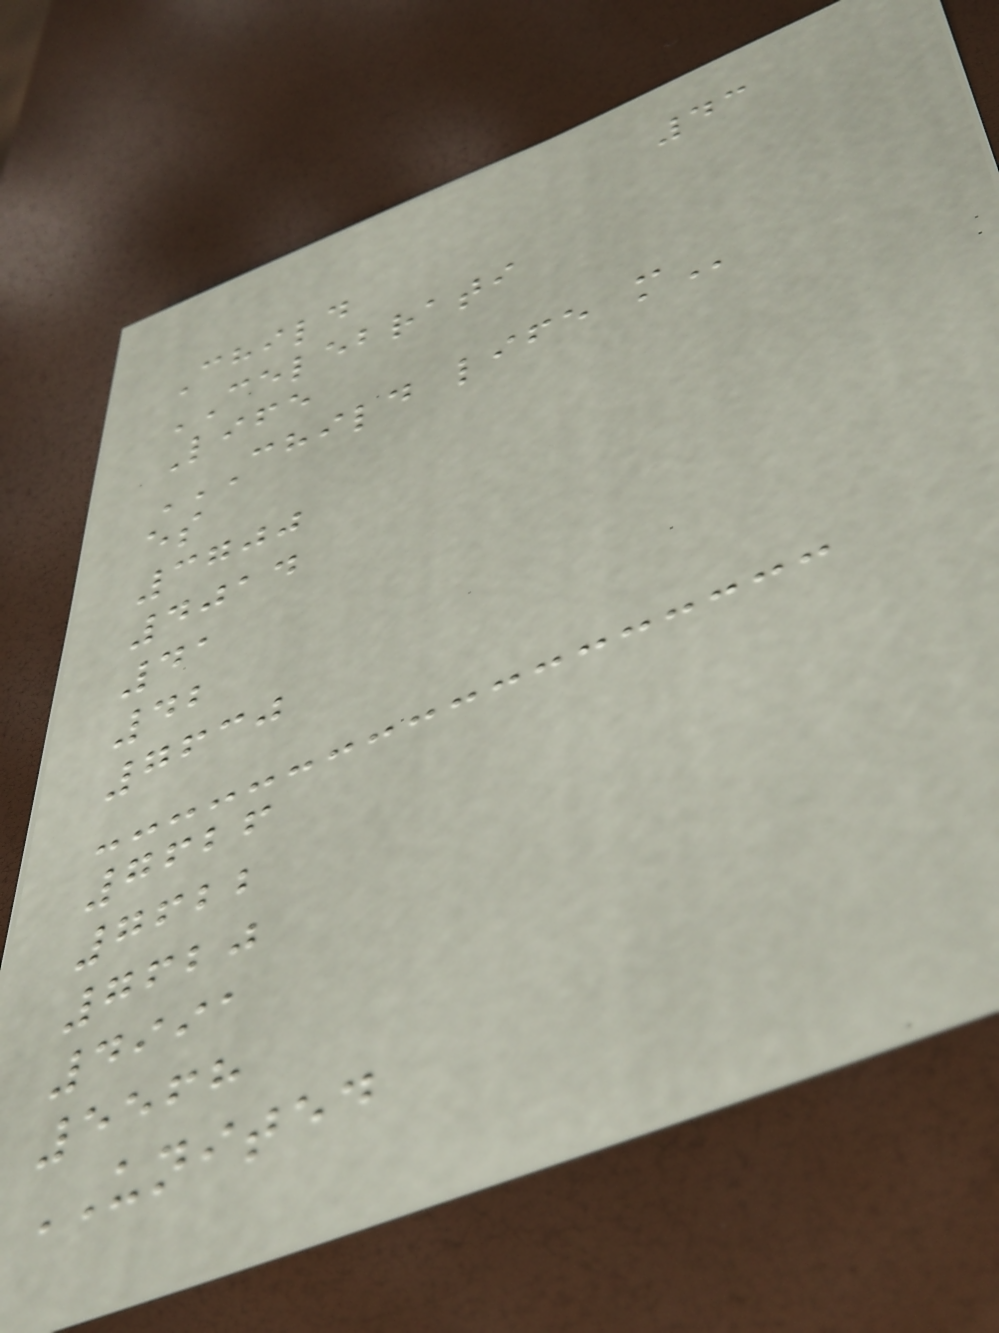43
Child
CELEBRATI
Life
CHILD LIFE M
es
3700
4014
41
42
7630
7626
7622
7620
4991
5568
UNITED
